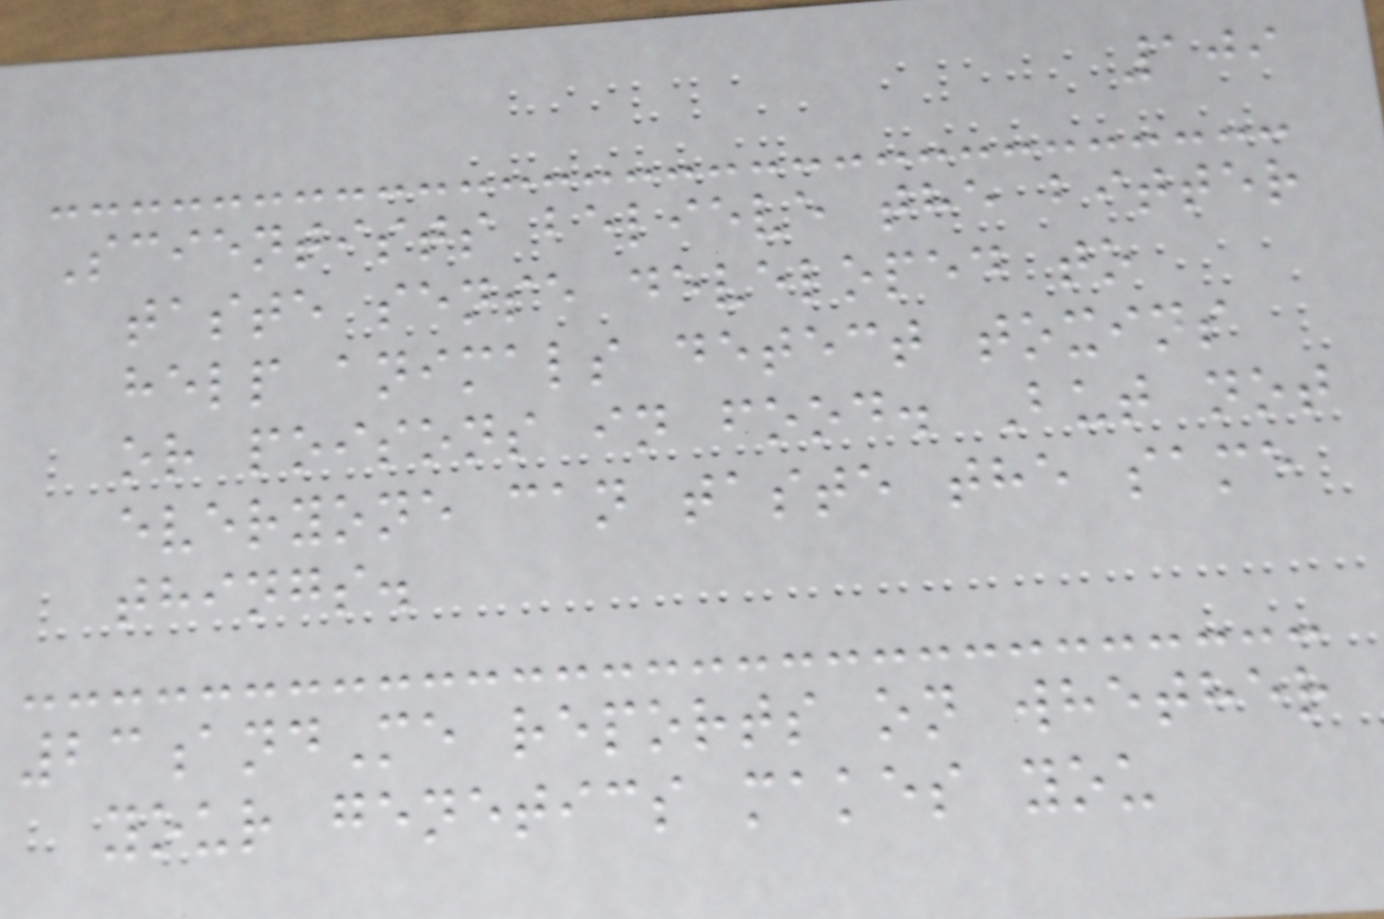109
Scientists believe the bitter
taste sense developed to
help animals detect toxins
or poisons in food. But not
everyone can taste the same
things.
23andMe reports on whether
your genetics makes you
